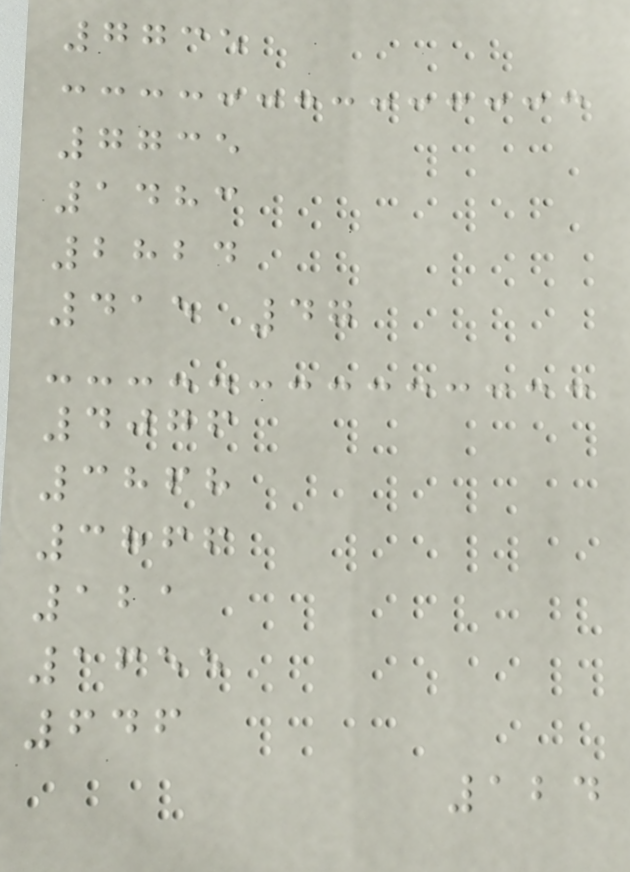7735
7735
1483
2824
415 47
4076
3868
3866
121
1655
646
124
